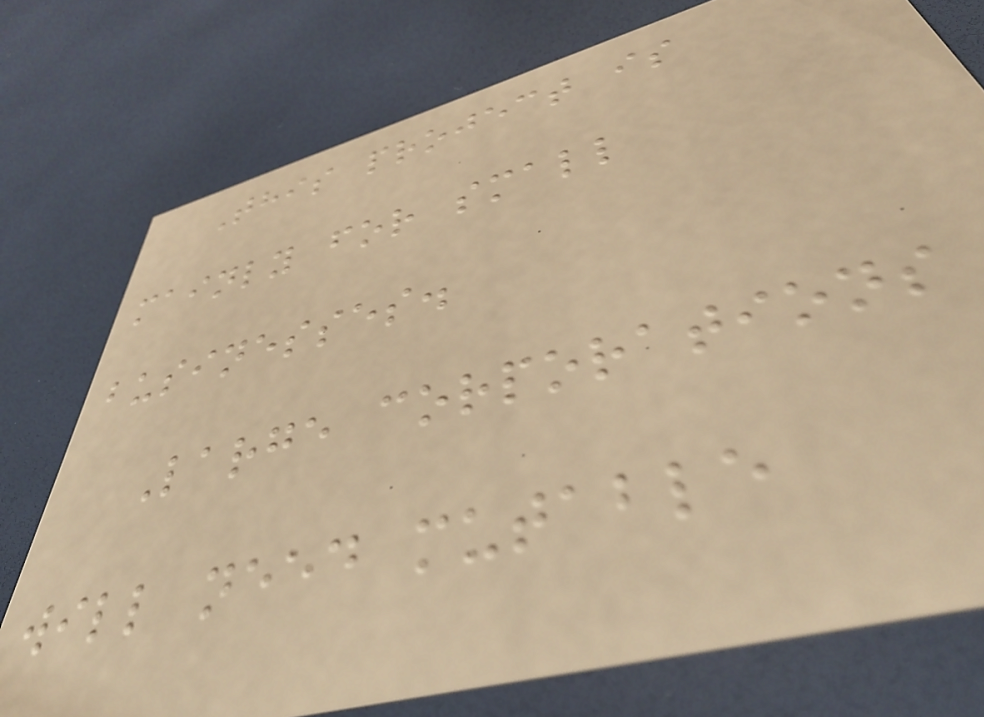This project is
mainly for small
businesses.
Large corporations
will need mutable
